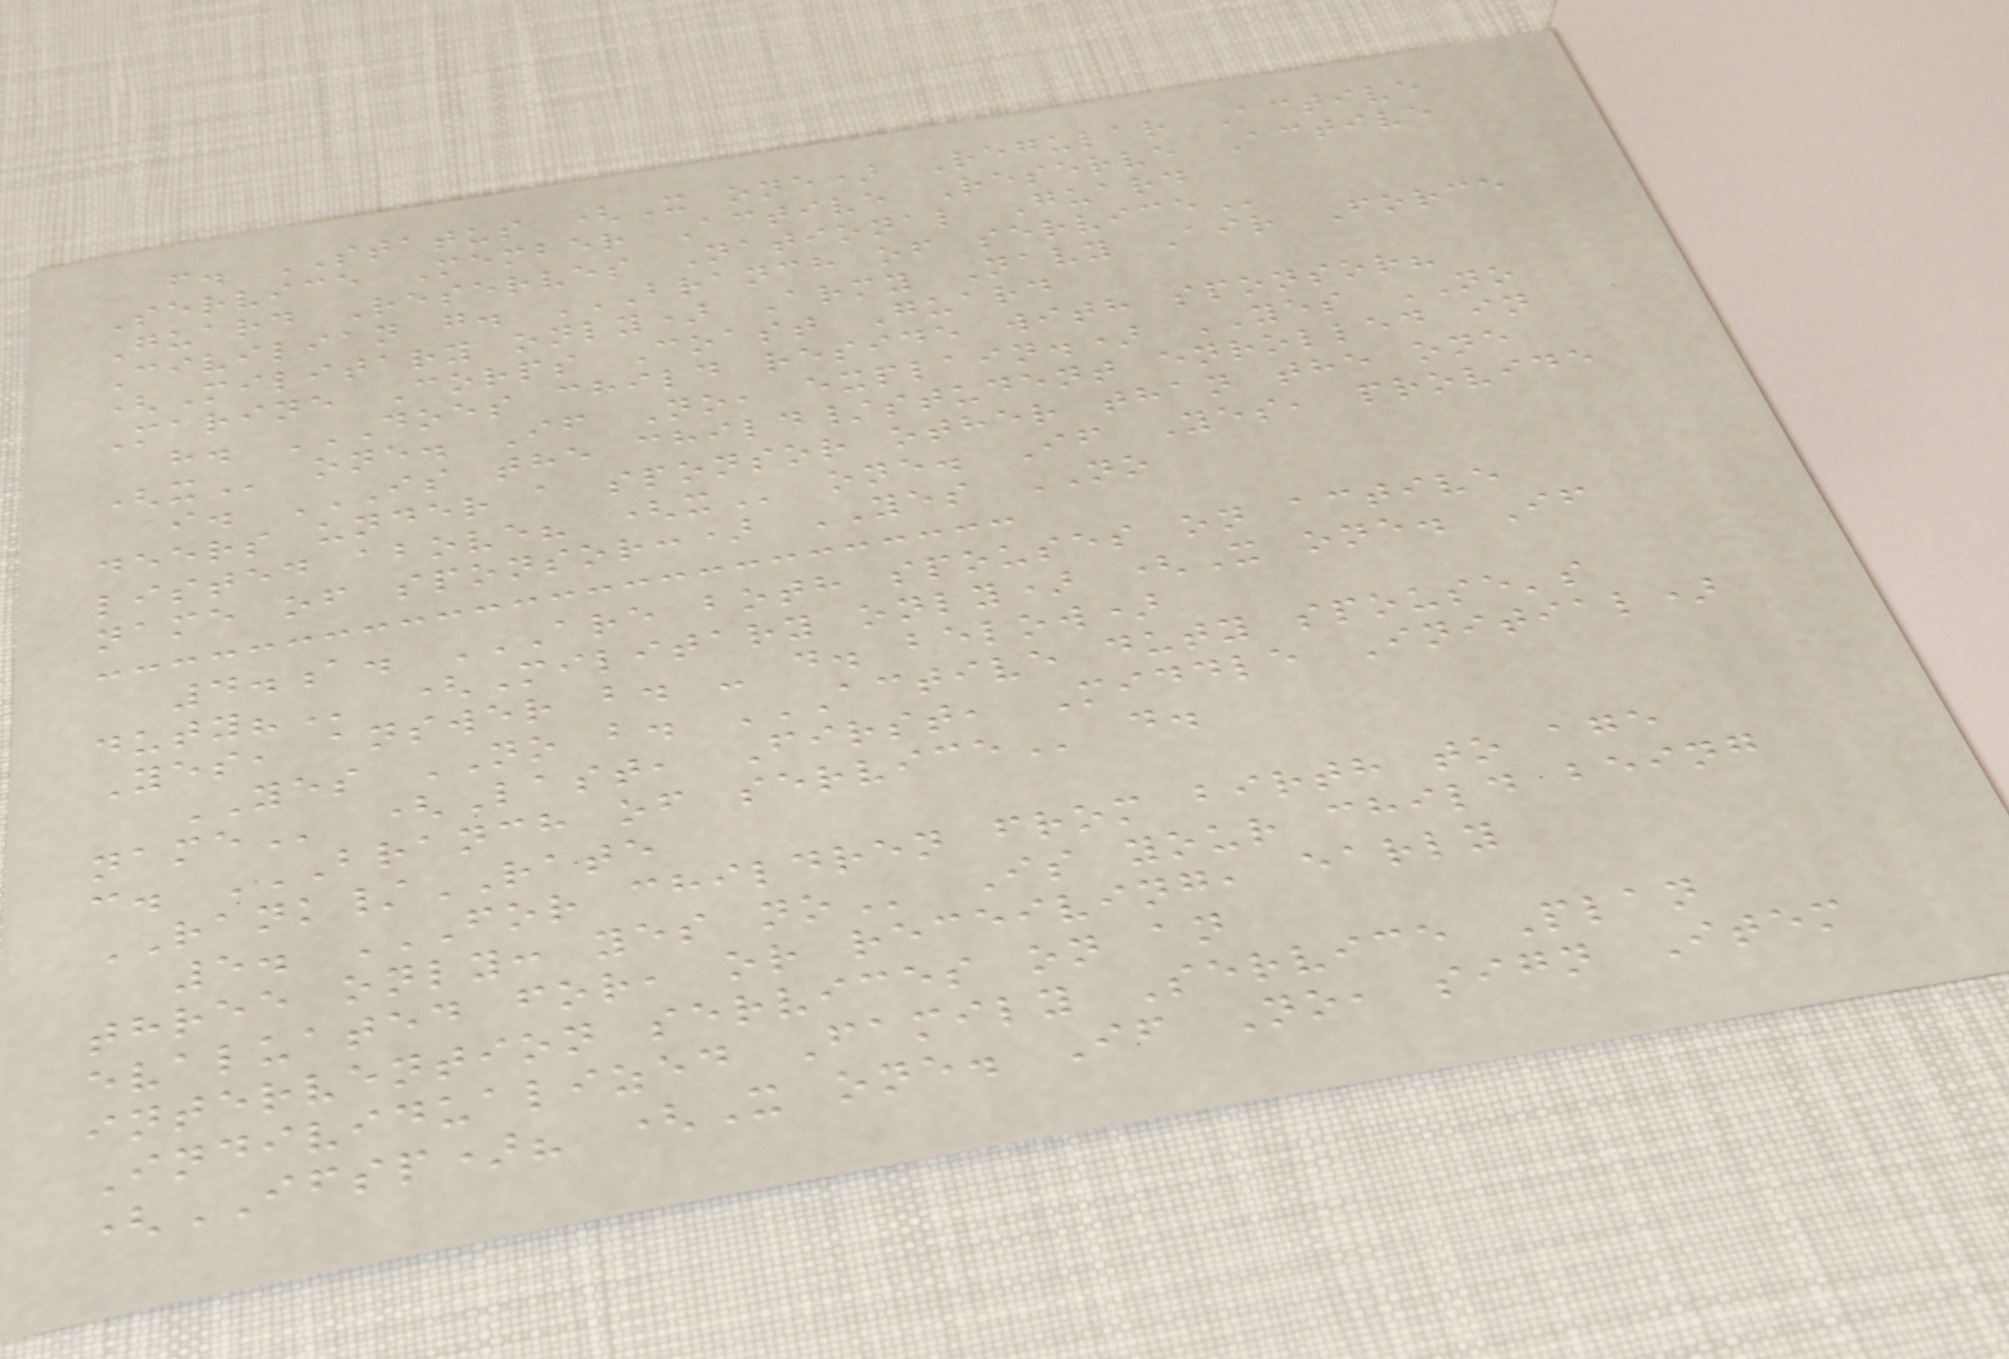f. STATUS (X one) Regular Active
Service Member Active Reserve Active
Guard Reserves National Guard
Civilian g. BRANCH OF SERVICE
(Military only) Army Navy Air Force
Marine Corps Coast Guard
h. DOES CHILD RESIDE WITH SPONSOR?
(X one. If No, explain.) YES NO
i. IS THE CHILD/STUDENT ENROLLED IN
DEERS UNDER A SPONSOR OTHER THAN THE ONE
LISTED ABOVE? (X one. If Yes, provide
name of sponsor:) YES NO
4.a. ARE BOTH SPOUSES ON ACTIVE
DUTY? (Military only) (X one. If
Yes, answer b. - d. below)
YES NO b. ACTIVE DUTY SPOUSE'S
NAME (Last, First, Middle Initial)
c. BRANCH OF SERVICE d.
RANK/RATE
5. FOR CHILDREN FROM BIRTH TO AGE
THREE ONLY: YES NO Is your child being
evaluated for, or receiving, early
intervention services on an
Individualized Family Service Plan
(IFSP)? (X one. If No, sign Item
